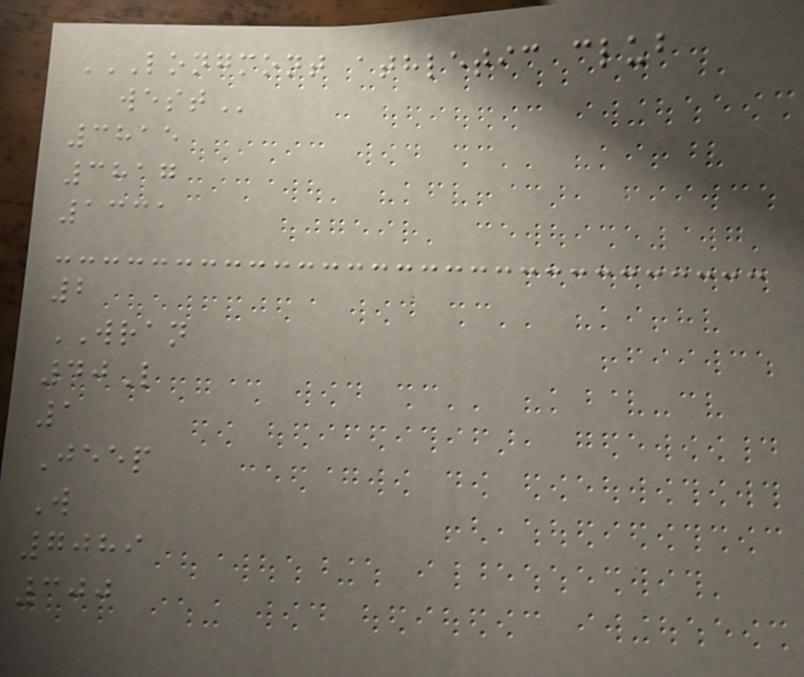LONGMONT ATHLETIC CLUB
WEST
3815
3817
1331
2
WRAN
40L
1
Jeep
W
7089
300
